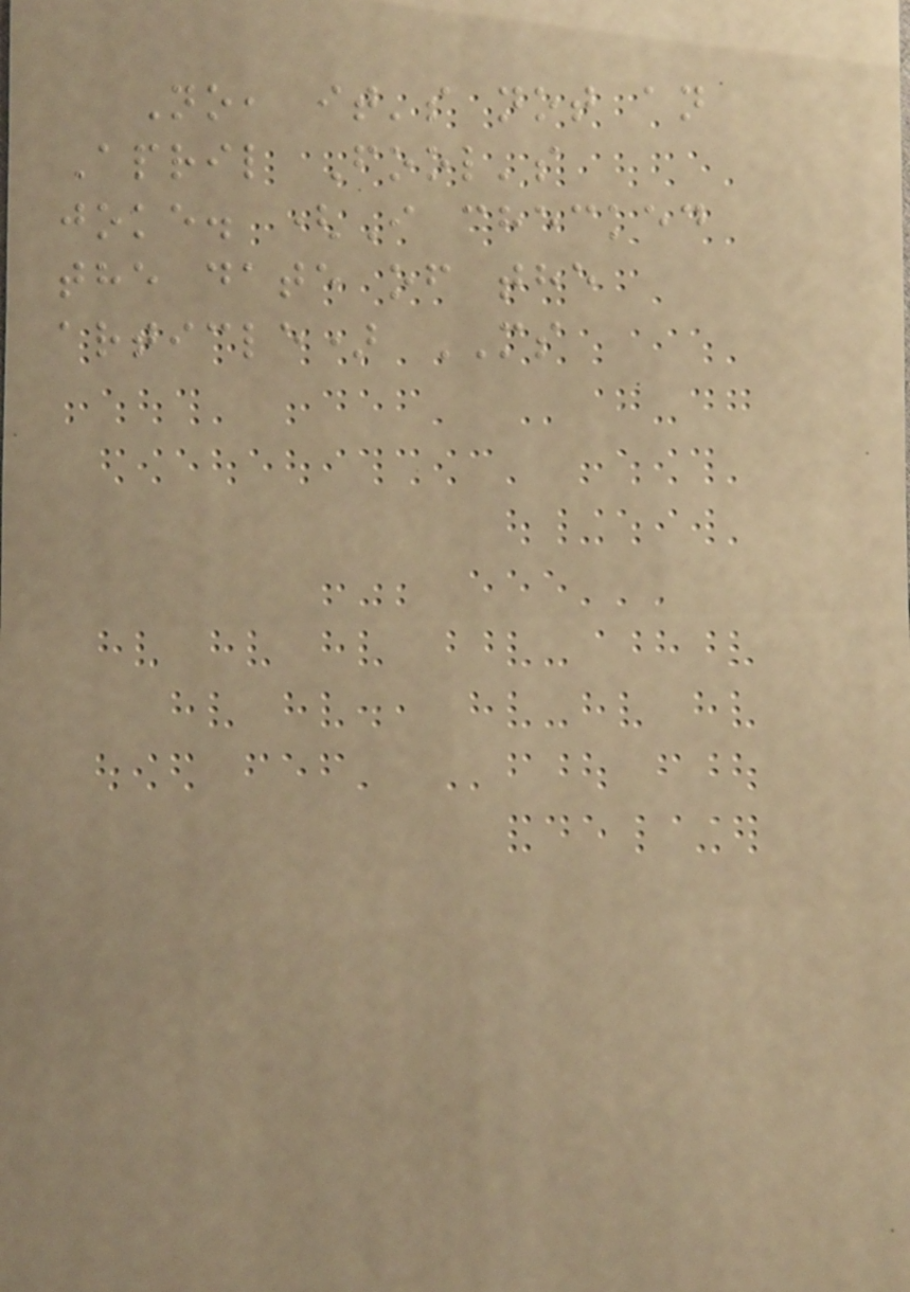No, it's not an
April Fool's
joke. (I checked
the date of the
article) MS
